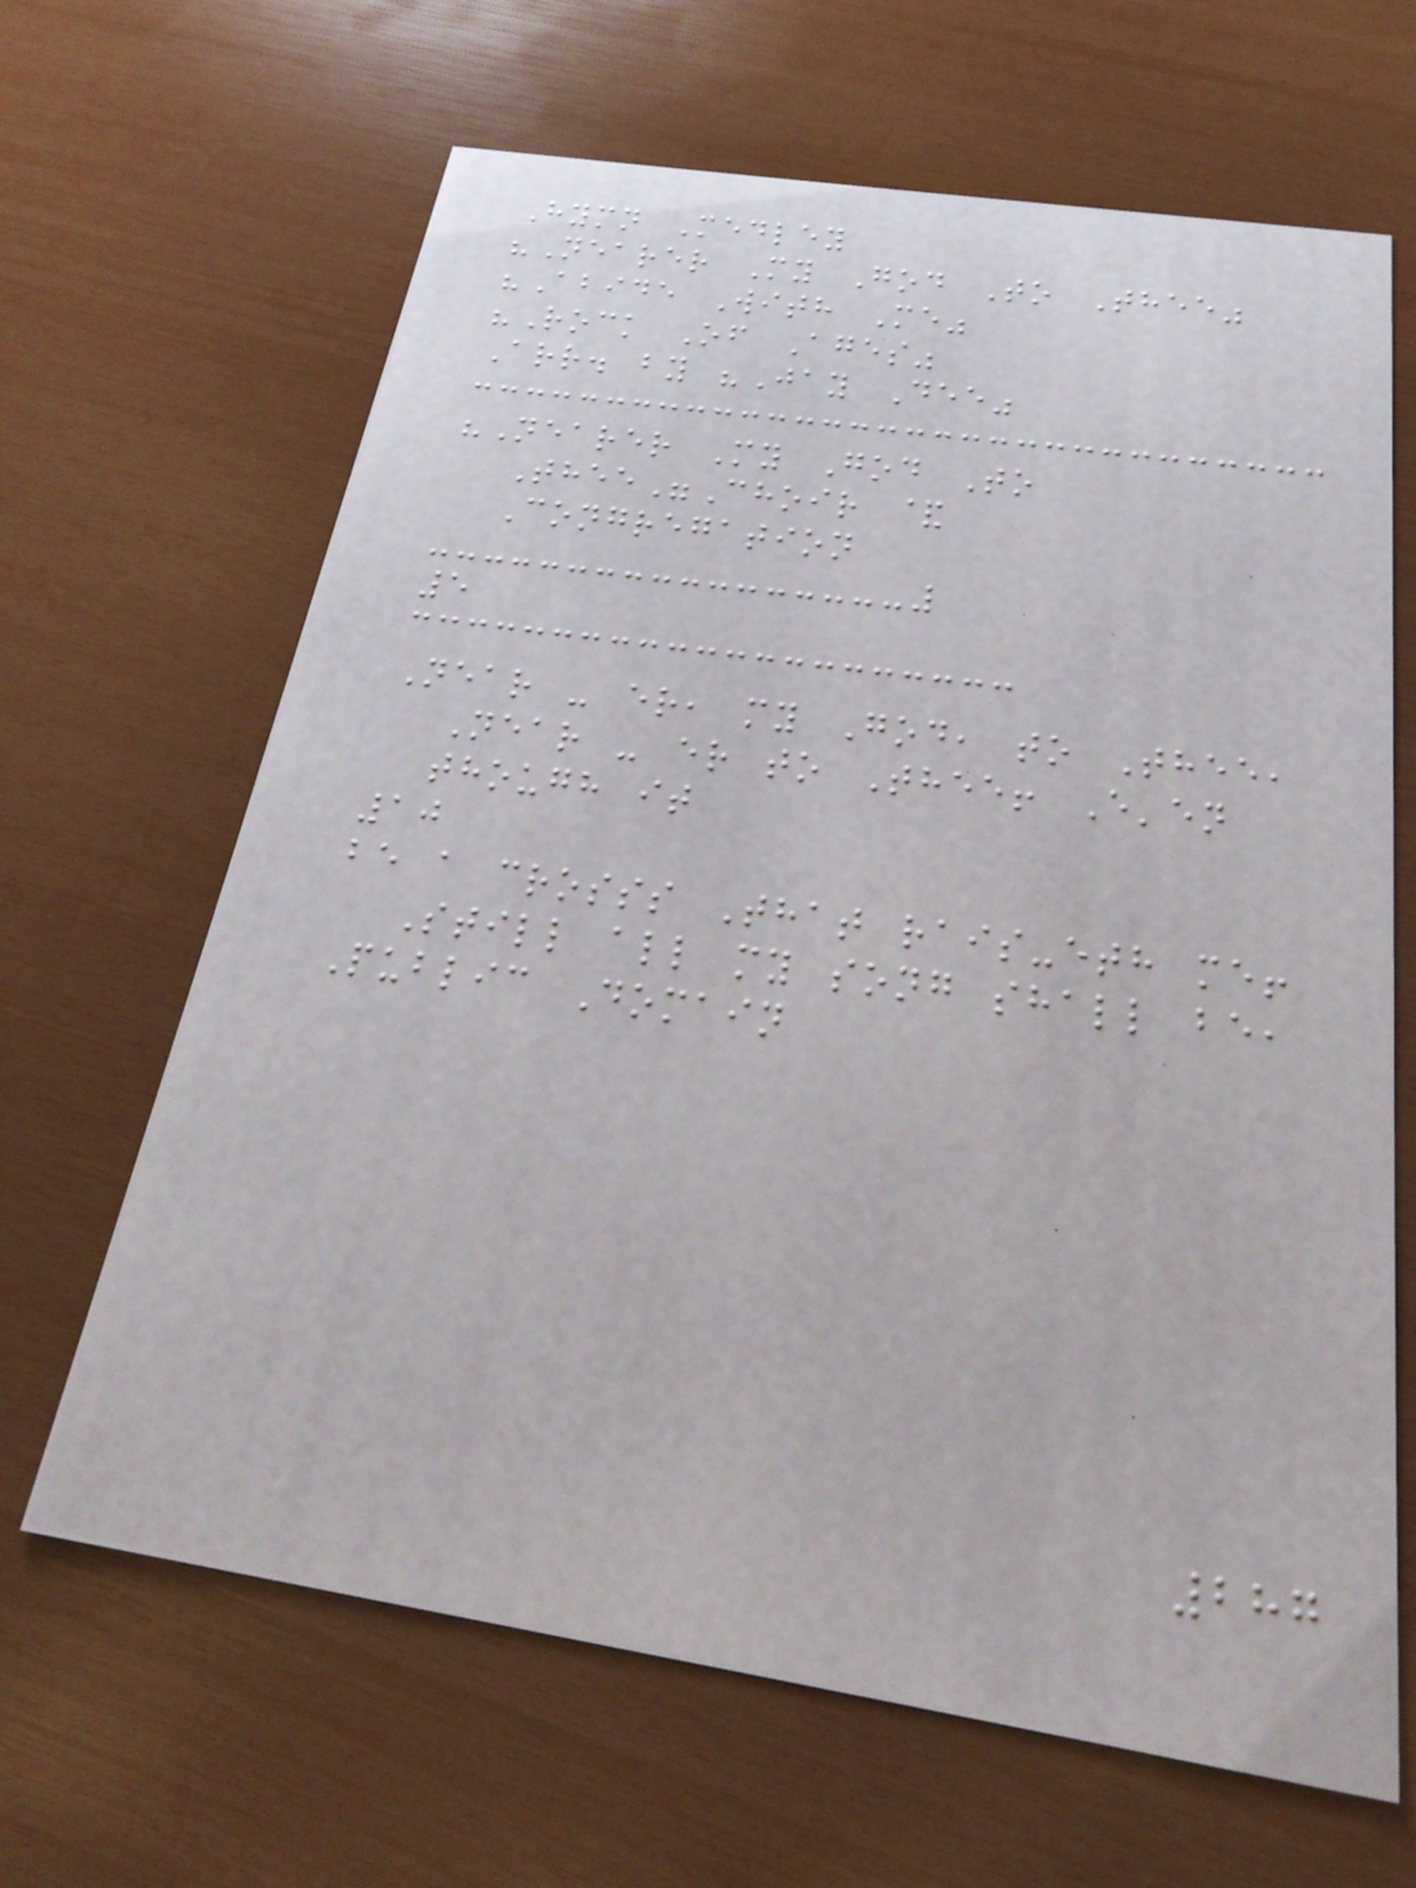Hymn Medley
"Nearer My God To Thee"
"Abide With Me"
"Rock Of Ages"
Arr. by "Jay Dee"
"Nearer My God To
Thee"Choir &
Congregation
5
Near - er, my God, to Thee,
Near - er to Thee! E'en
though it
10
be a crosss That rais-eth me!
Still all my song shall be,
Public Domain
287
